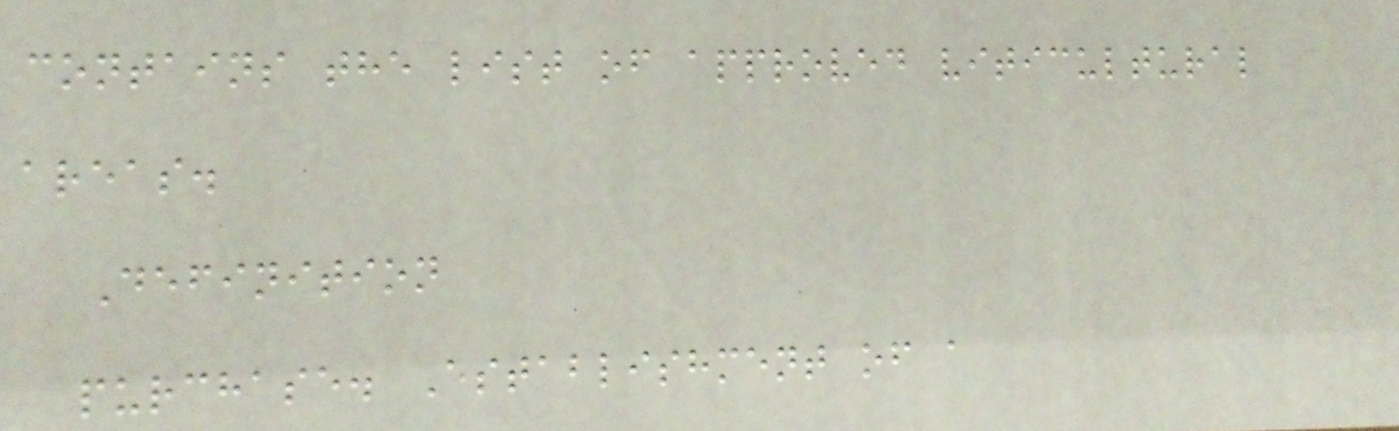contains the list of approved viticultural
areas.
Definition
purchase. Establishment of a
